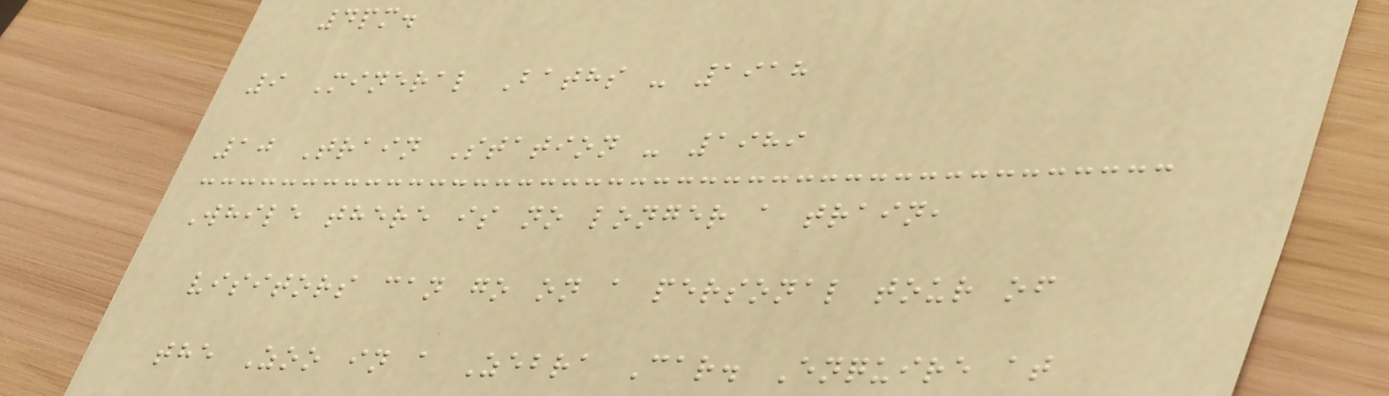4pm.
9 Mineral Baths - 1918
10 Train Station - 1989
While there is no longer a train,
visitors can go on a personal tour of
the Zoo in a Zebra Car. Enquire at
